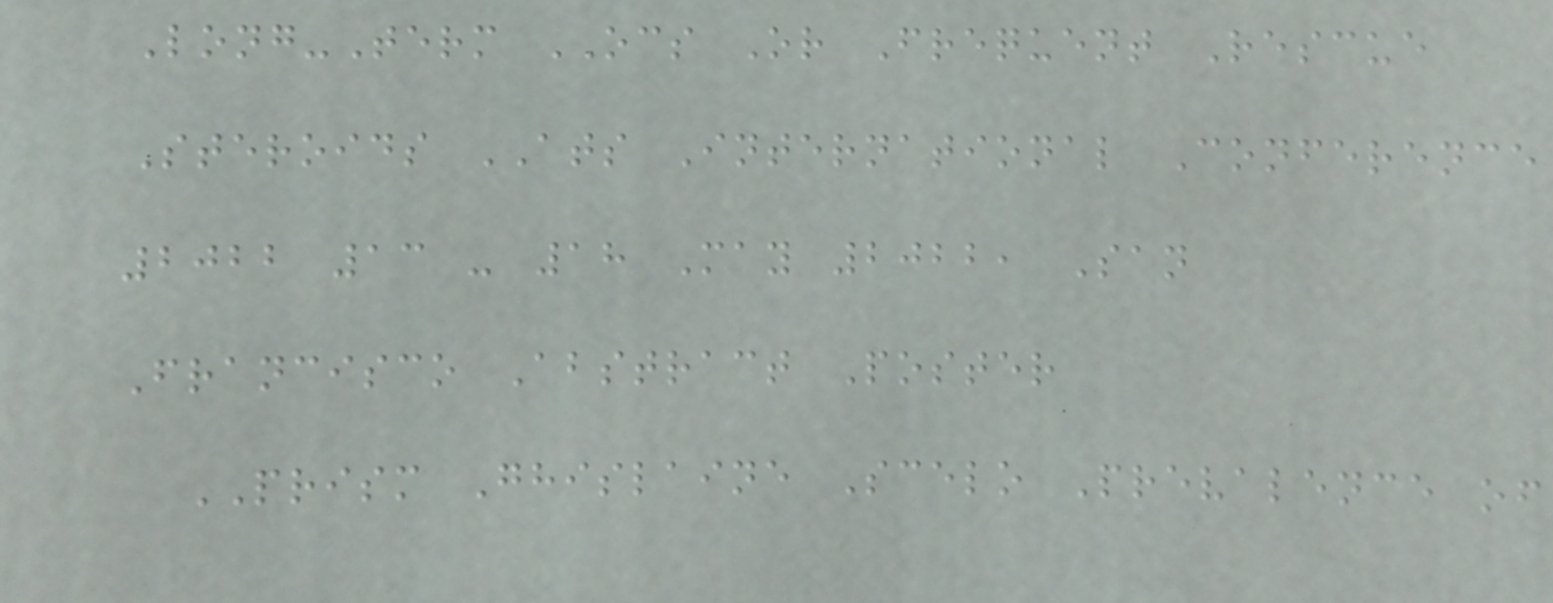Long-Term OCS Or Frequent Rescue
Steroids ATS International Conference
2022 13 - 18 May 2022, San
Francisco Abstract Poster
PRISM Ghislaine Scelo Prevalence of
